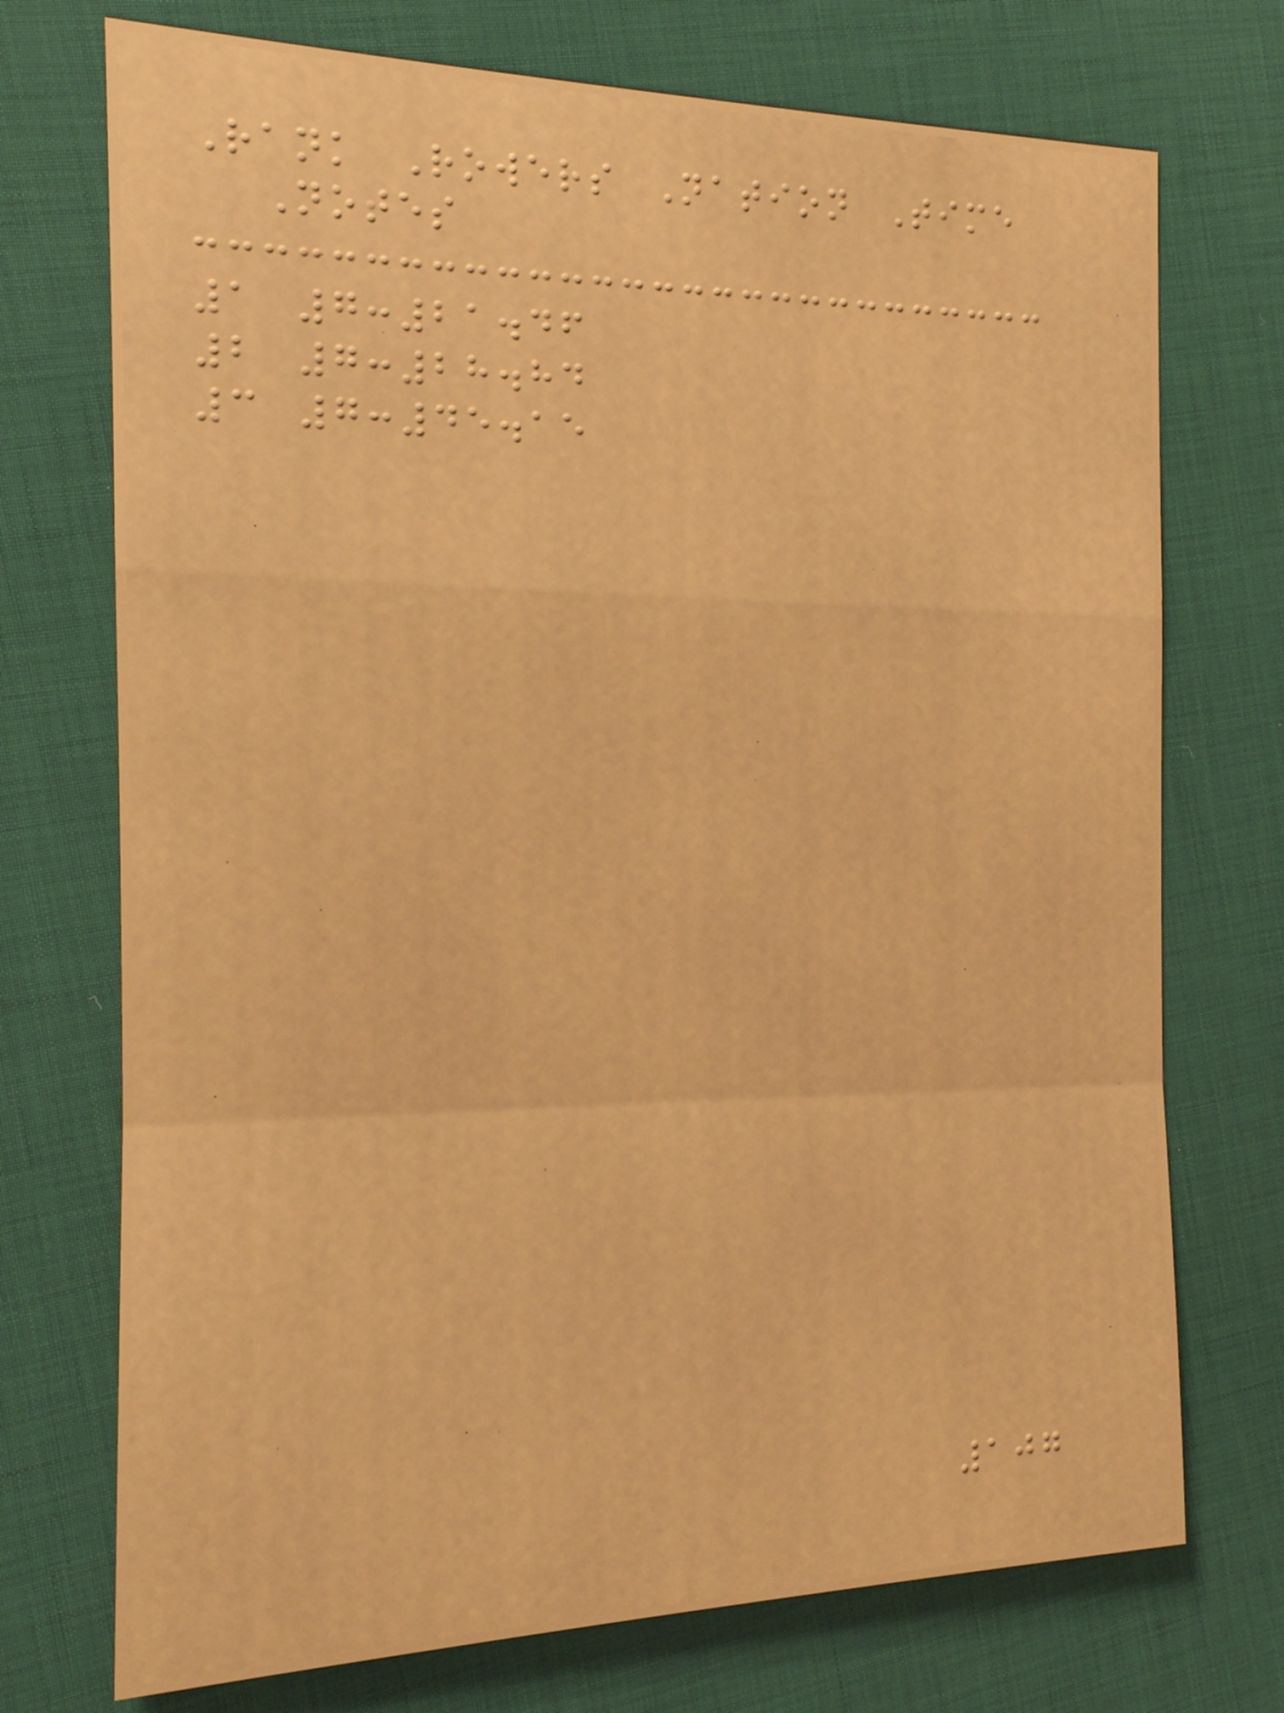Rank Rowers Nation Time
Notes
1 7:21.46
2 7:28.84
3 7:45.15
107
